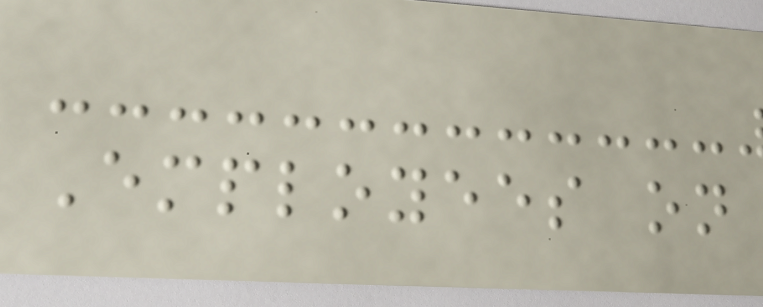Employees on
